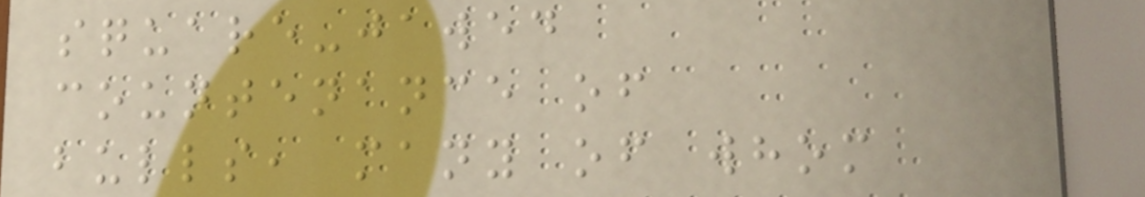square-jawed
countenance of
bulls, many of whom
